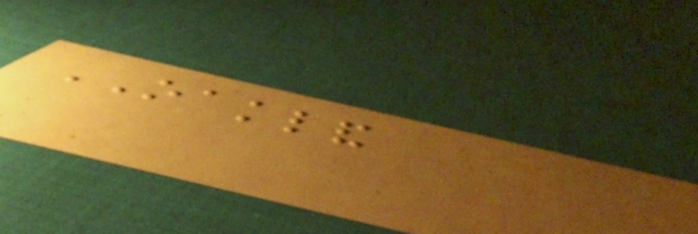OAKLAND
